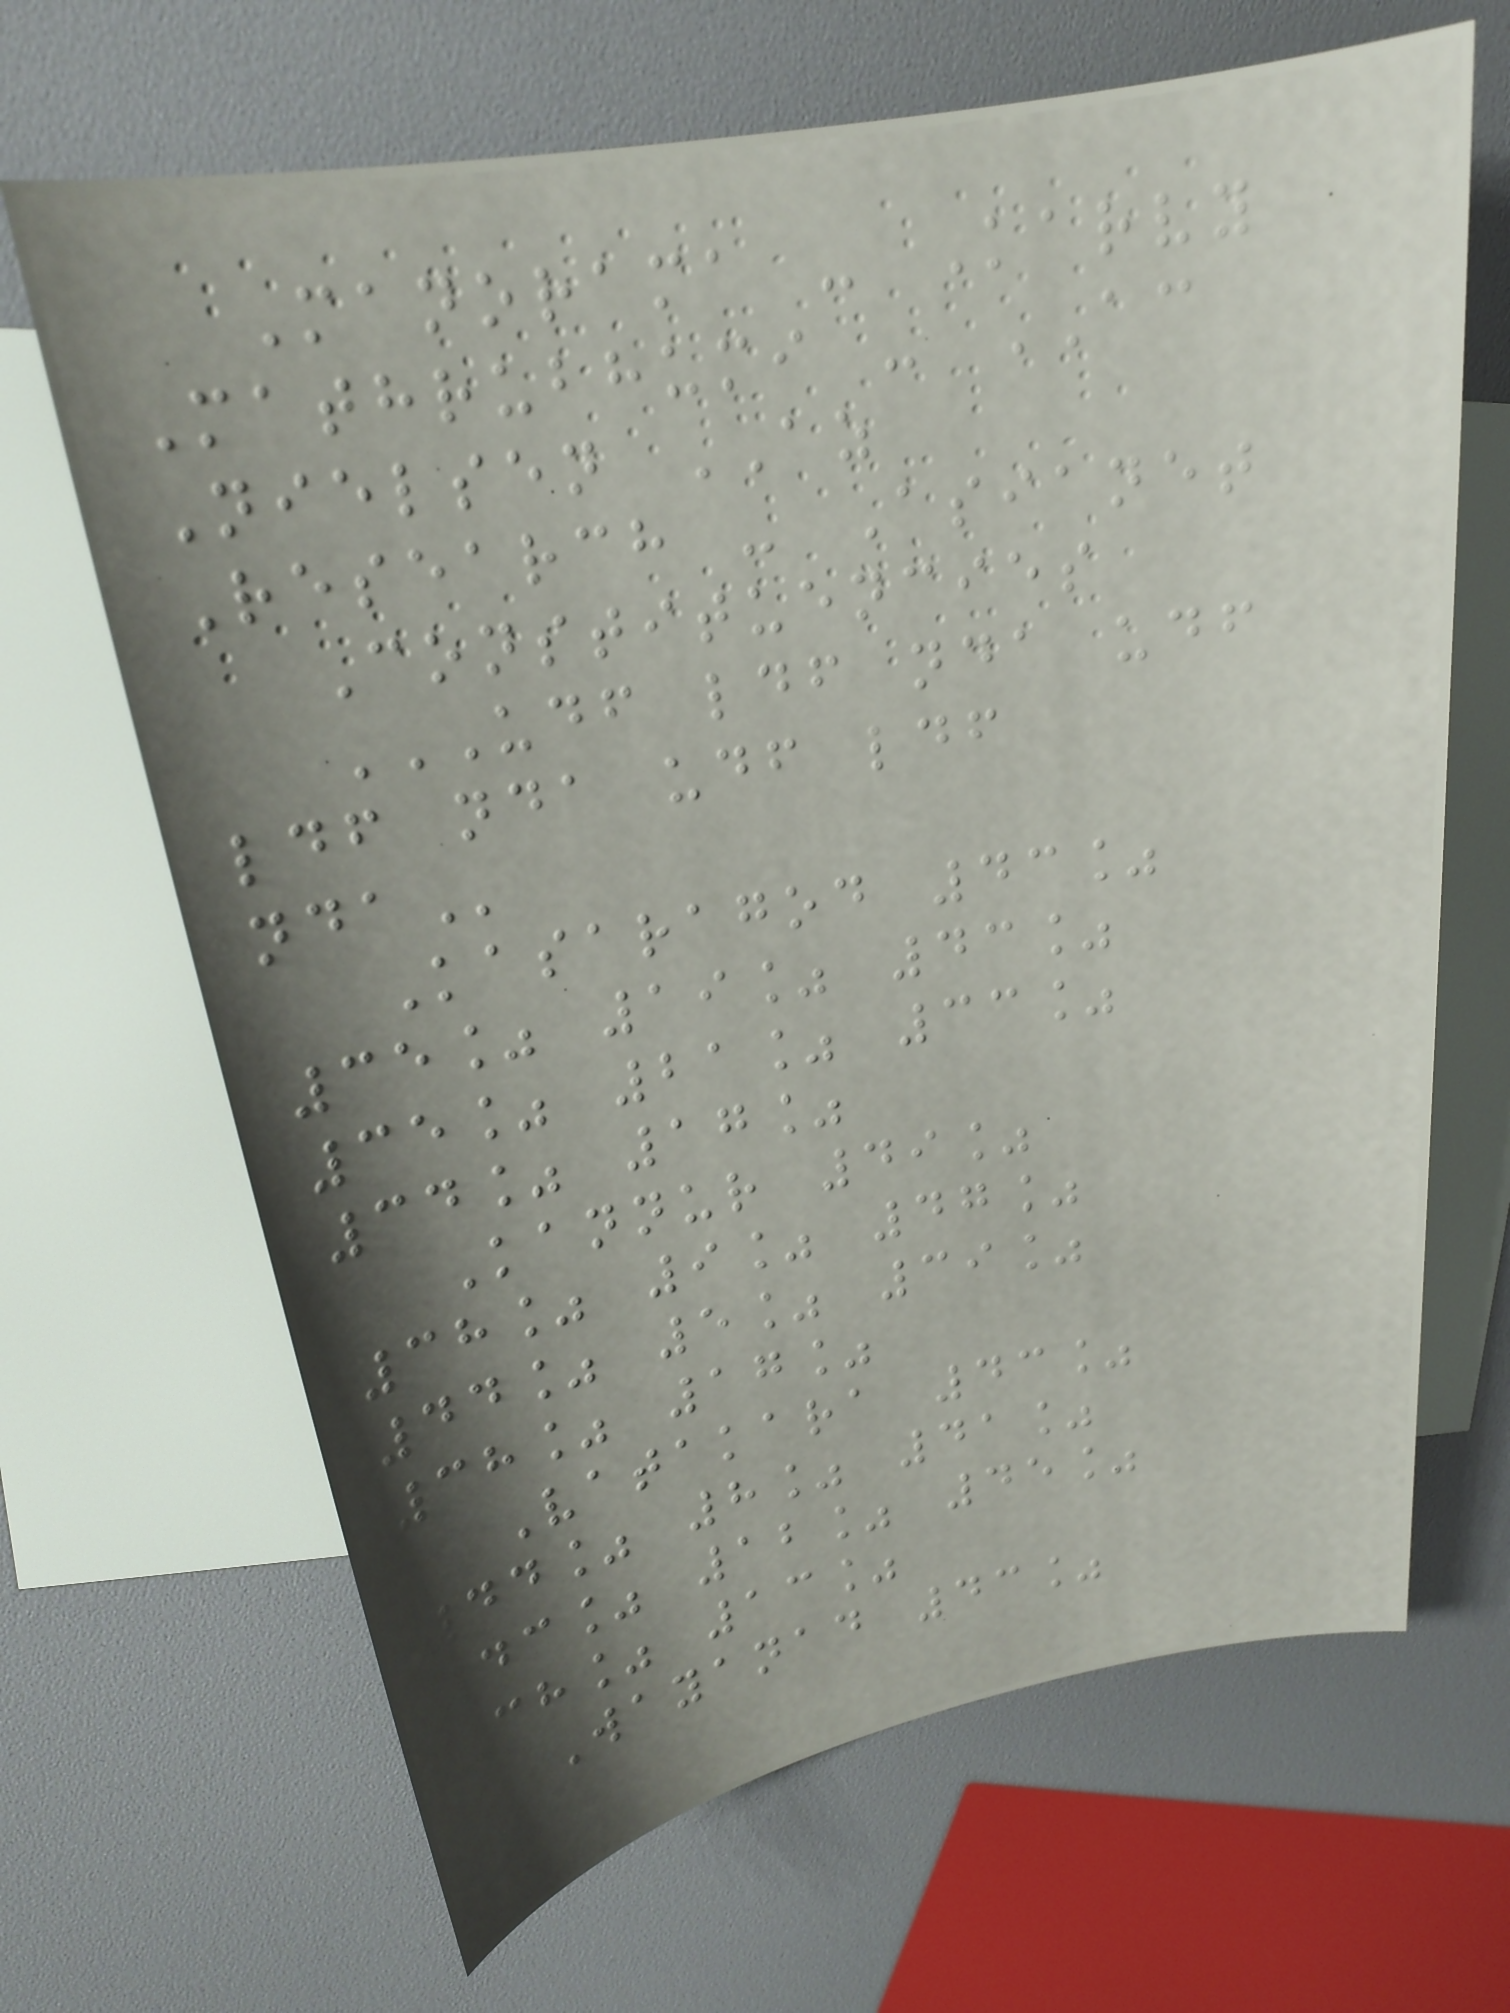Manorama - Karvy
Mathrubhumi - AC
Nielsen AZ
Research - Asianet
Constituencies
UDF LDF NDA UDF
LDF NDA UDF LDF
NDA
Kasaragod 43%
35% 19% 43%
35% 21% 33%
34% 17%
Kannur 49%
38% 9% 47%
44% 5% 39%
38% 17%
Vatakara 43%
44% 8% 41%
43% 12% 45%
38% 13%
Wayanad 43%
